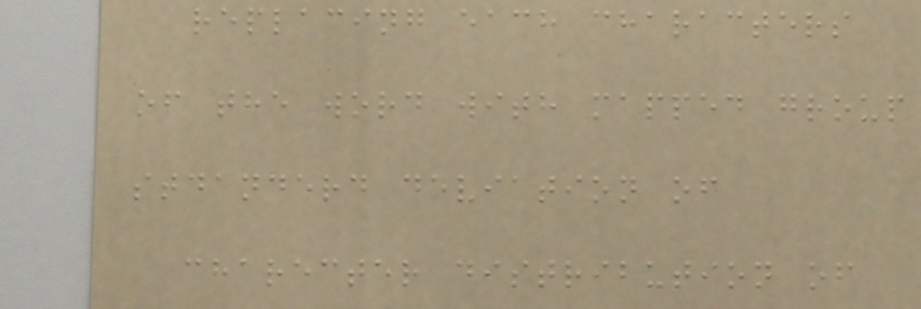replacing each characters
of the word with mapped group
stdanderd deviation of
charecter distribution of
